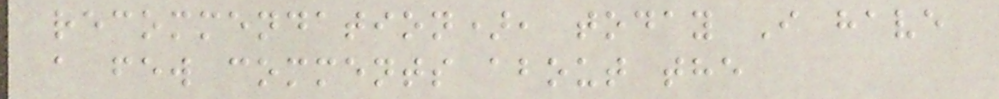recommendation), today I have
a few comments about the
